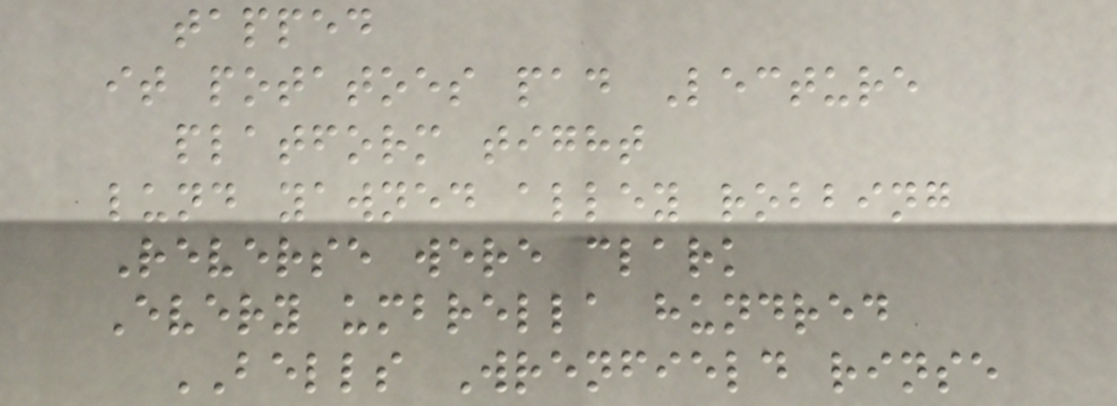tapped
it potatoes pad Lecture
platform tight
lund yawned alley robbing
Reverse were clark
Every umbrella hundred
BELLS Wrenfield rinse
